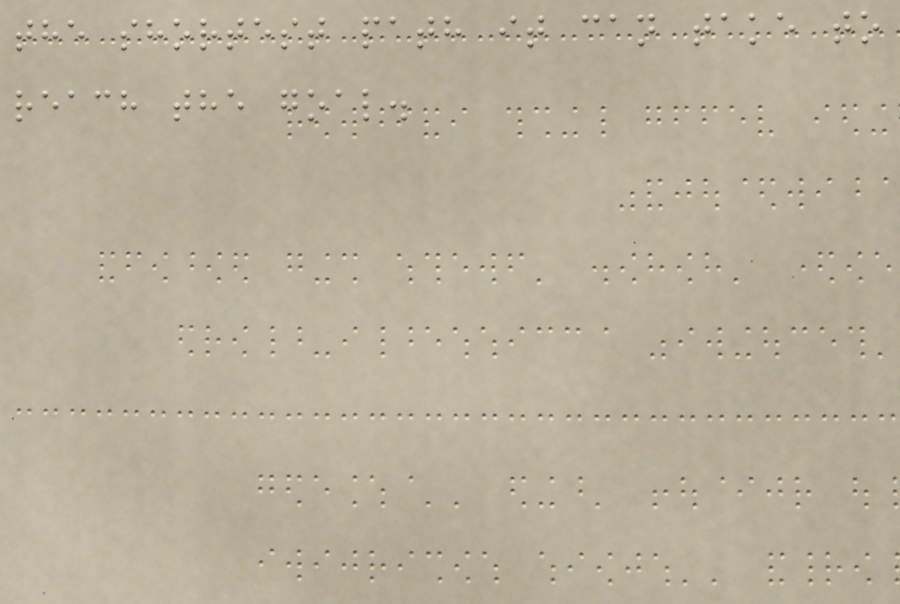the shortest path it can take to
reach the goal.
